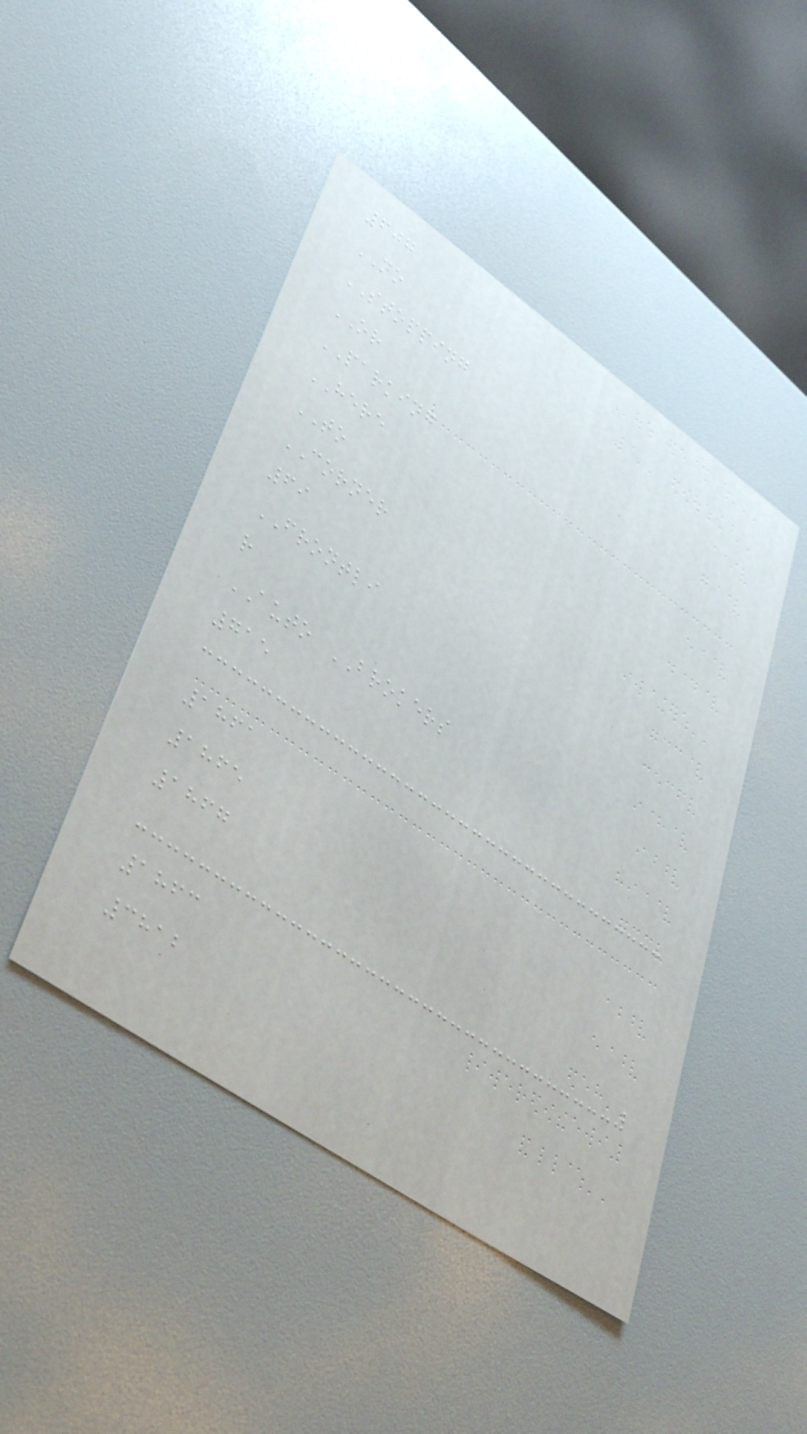607
NO
STOPPING
OR
PARKING
HERE
TO
CORNER
69
FRONTLI
r
AUTO BROKERS
715
1861
1865
1867
1863
3812
